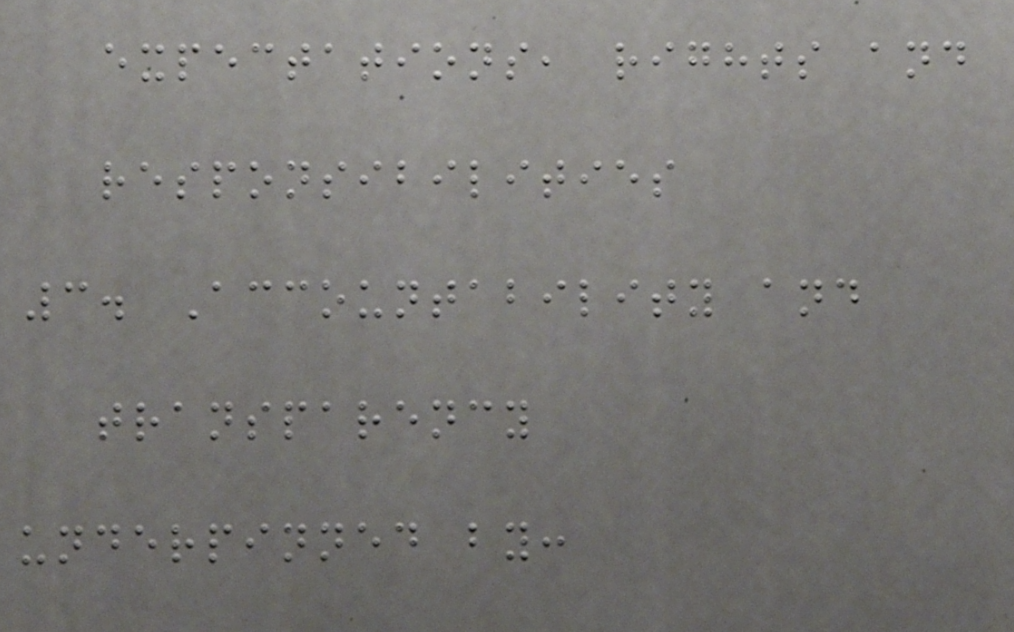expectations, rights and
responsibilities
3. Accountability and
transparency
underpinned by:
